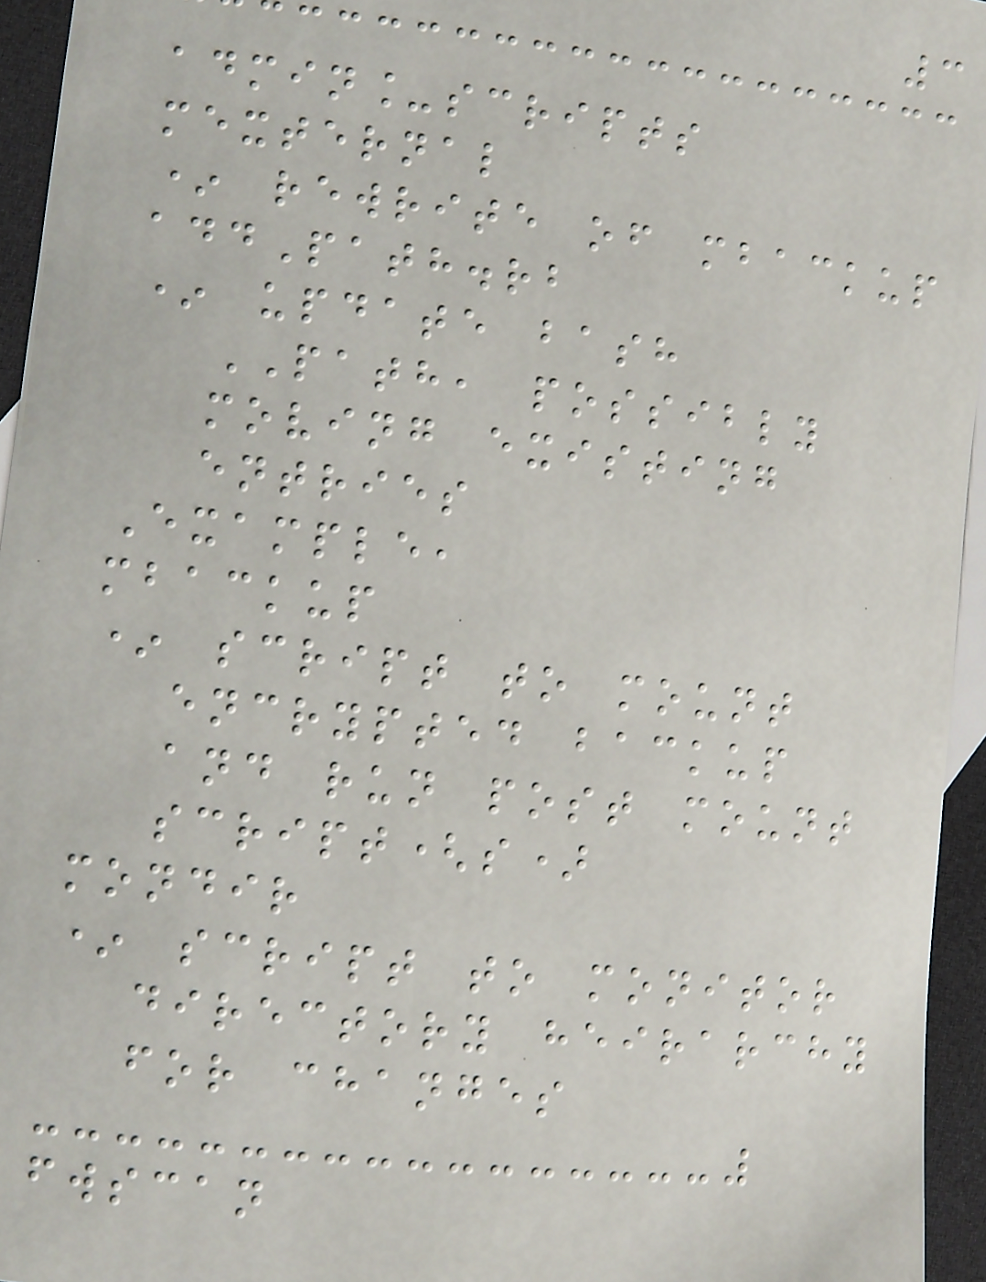3
admin_scripts
mexternal
* rewrite of mbackup
addPath.rb
* update bash
PATH, possibly
moving existing
entries
Example,
mbackup
* script to mount
encrypted backup
and run post mount
script(s)
mondir
* script to monitor
directory heirarchy
for changes
fwscan
